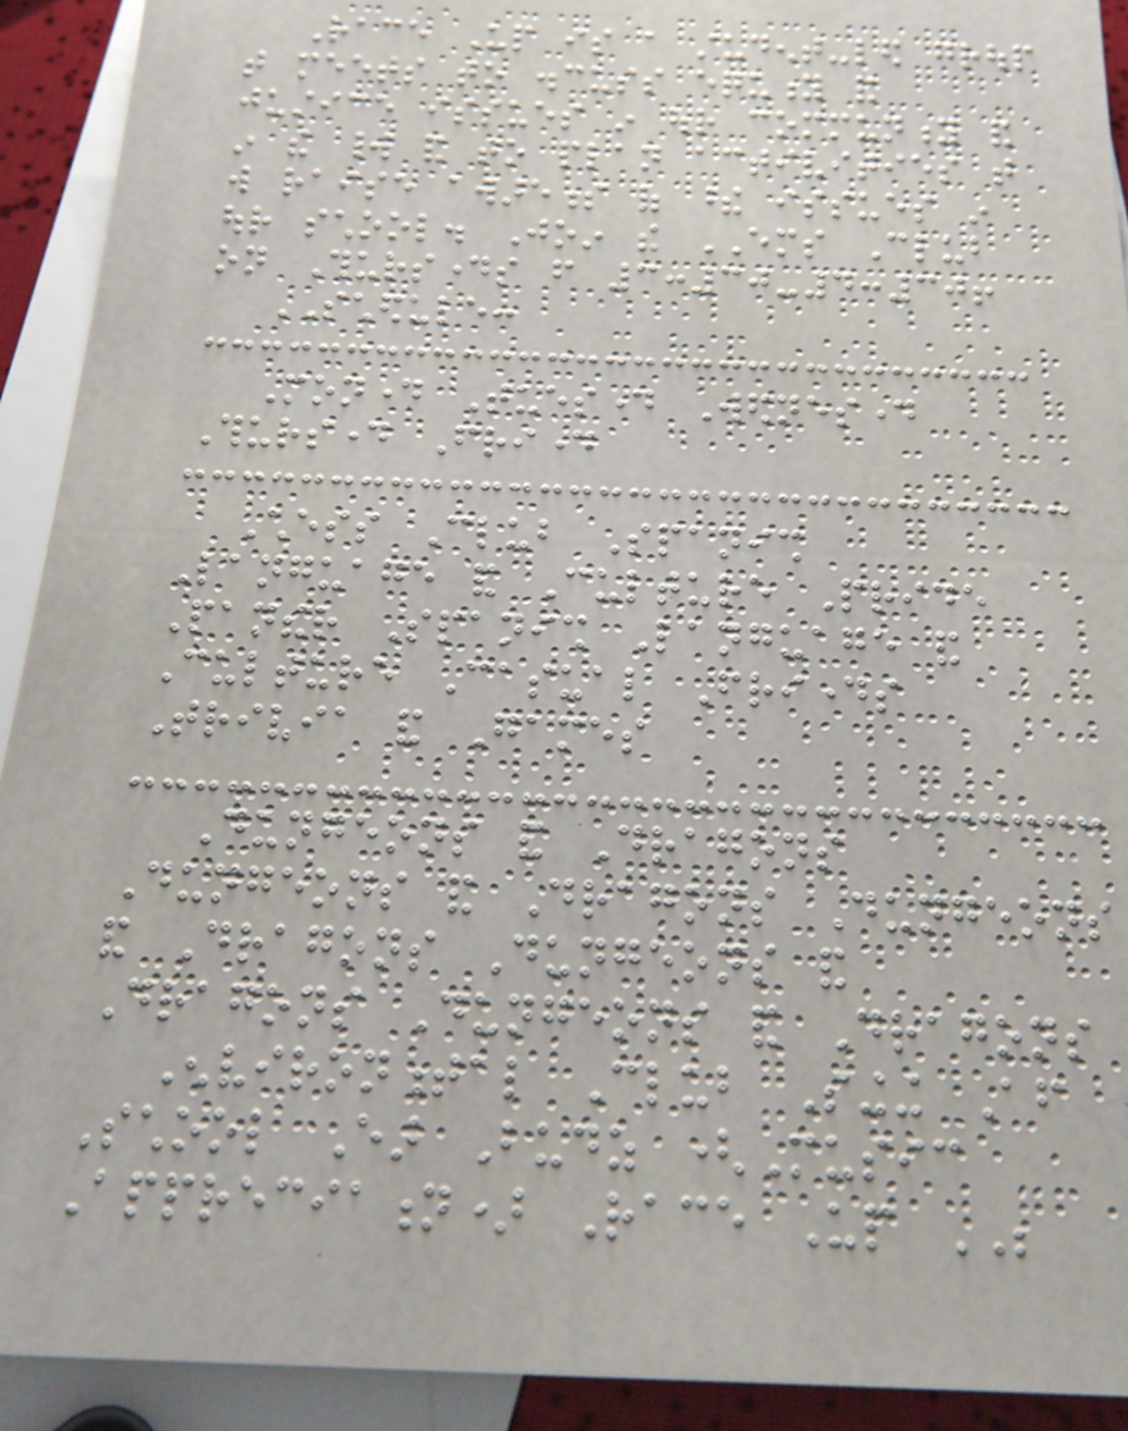Race Up is a student-led group
that meets to discuss equity and
justice issues in our community and
in the world and to plan activities that
will raise awareness of these issues in
our school. Join the EMS Club
on Thursdays from 3:30-4:30!
SCHEDULE:
Monday Tuesday Wednesday
Thursday Friday
Chess Club Spanish
Language and Culture Pride
Panther Spanish Language and
Culture Casual Fridays
Trivia and Games
Dungeons and Dragons
Dungeons and Dragons Dungeons
and Dragons Dungeons and
Dragons Dungeons and Dragons
Environmental Club Singing After
School Ear Budz (Music
Appreciation) Race Up BE
